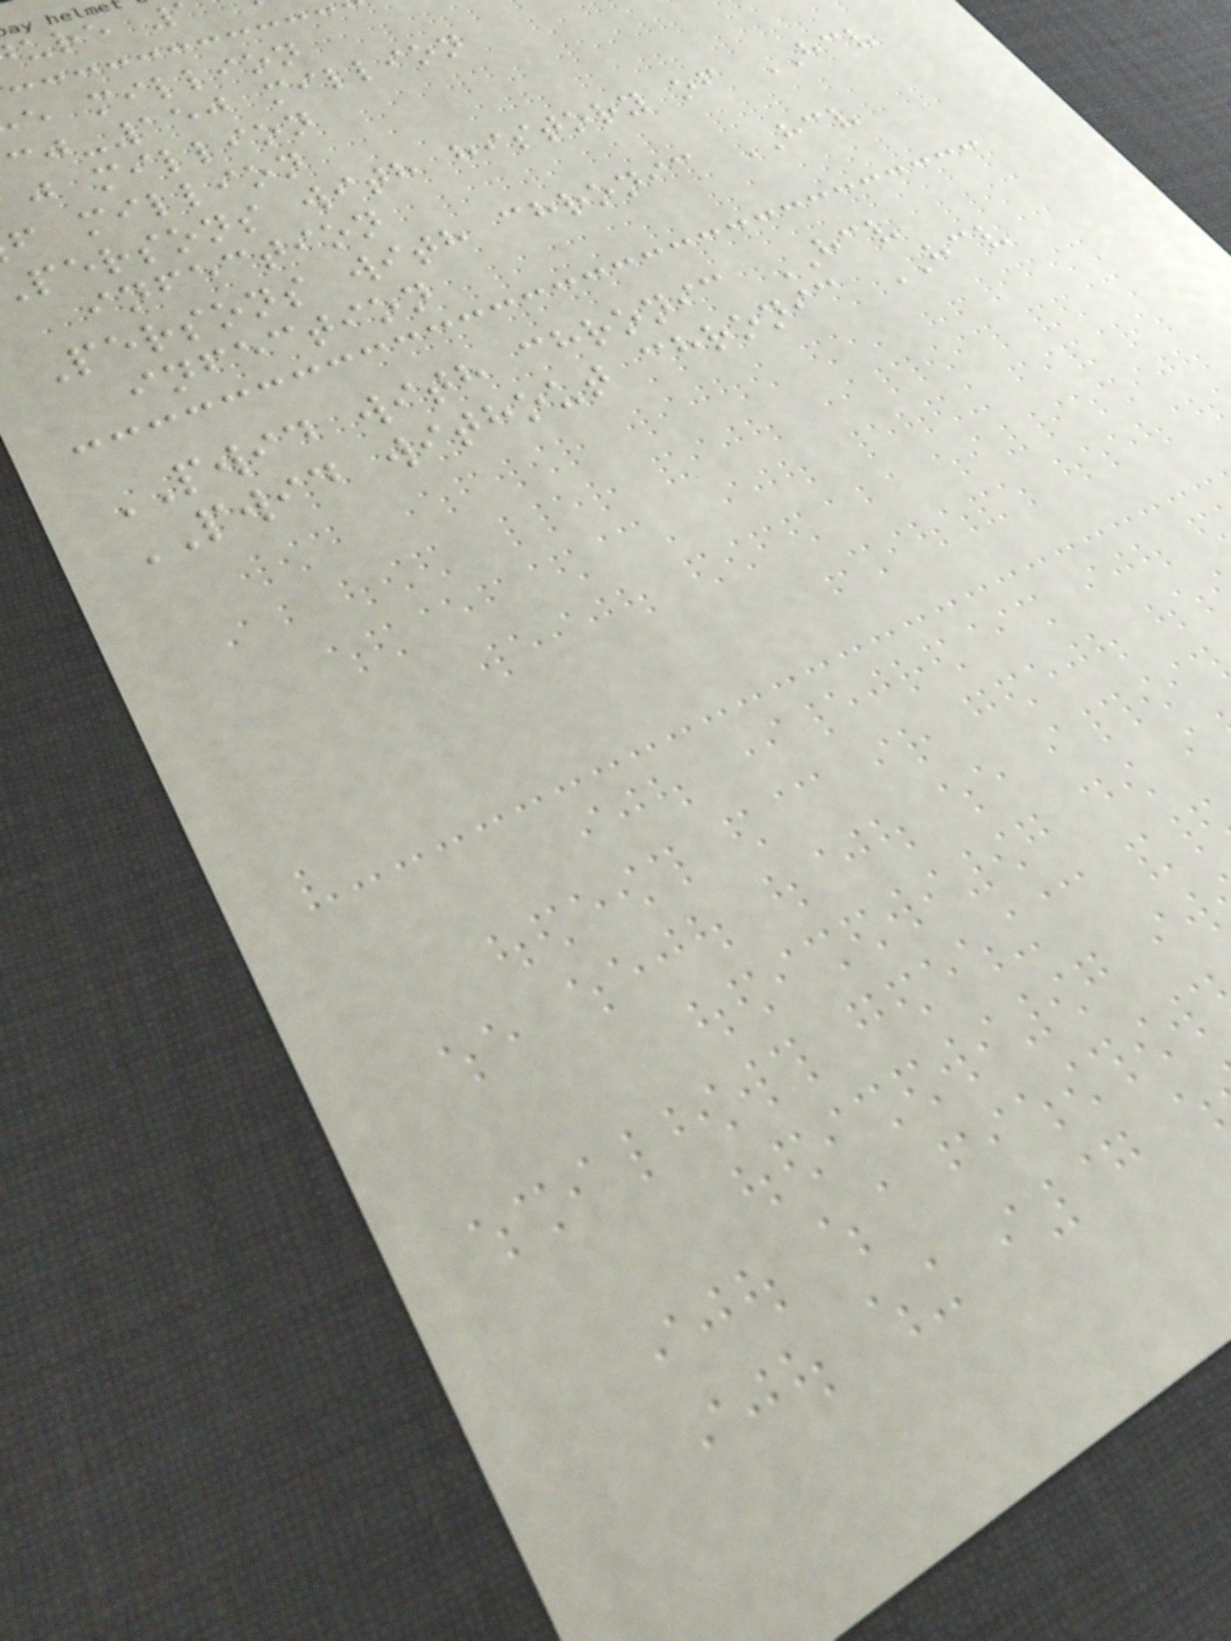e million
-150 million
j million
f million
persons with history of HCV
infection
Persons with chronic HCV
infection
PWID with chronic HCV
PWID without chronic HCV
